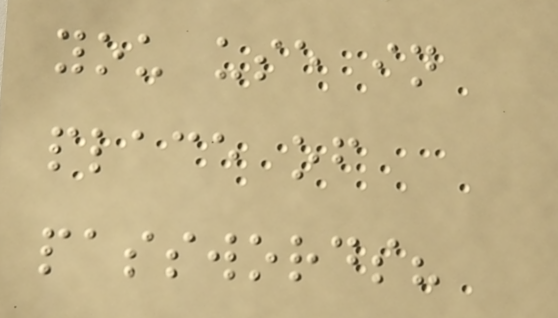you use in
place of
passwords?
